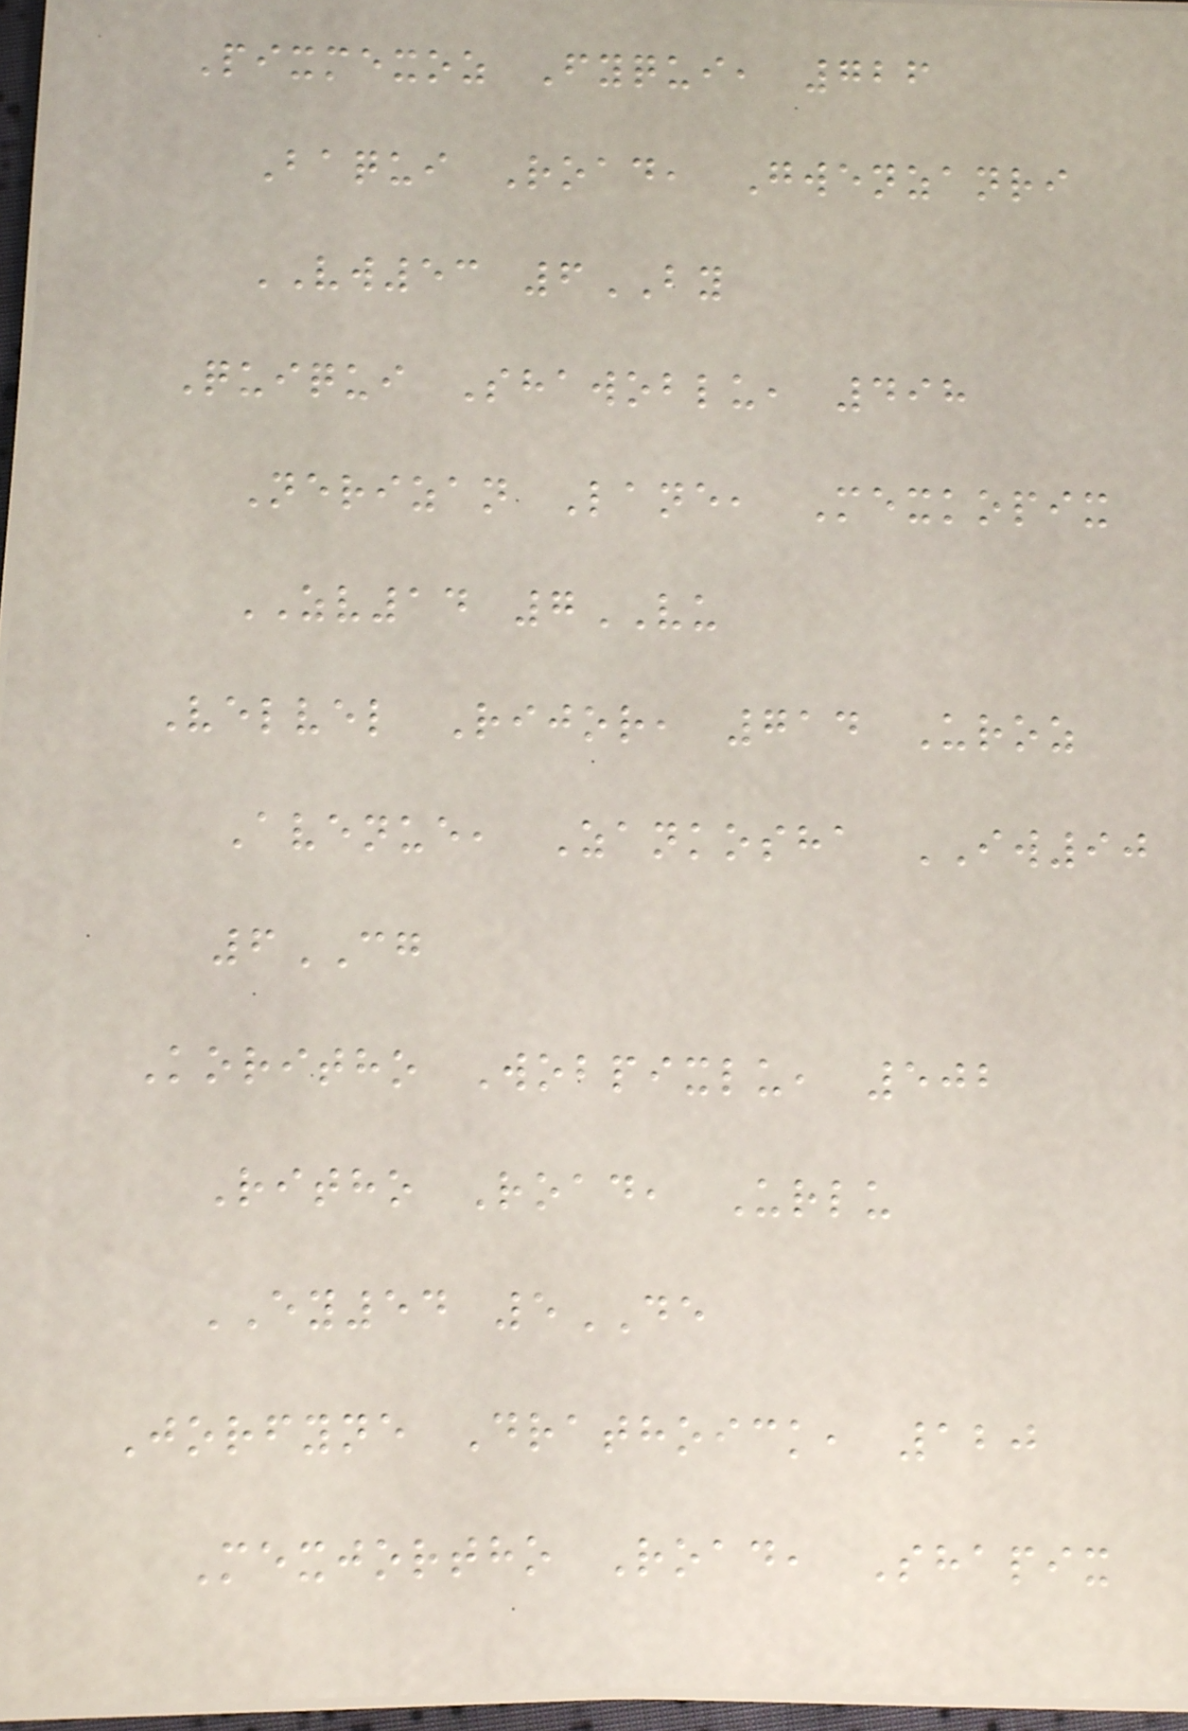Pixmexoz Fyqui, 726
Baqui Road, Gwenzanri
VW53 6BY
Quiqui Shawoblu, 498
Nerizan Lane, Mexkopix
ZV14 7VU
Velvel Rijor, 714 Uroz
Avenue, Zankosha IW90
6CG
Koritho Wobpixlu, 502
Ritho Road, Urlu
EY54 5DE
Jorfyne Drathoick, 120
Mexjortho Road, Shapix
